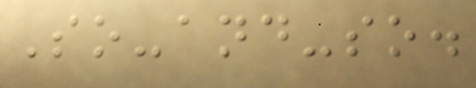So-and-so.
